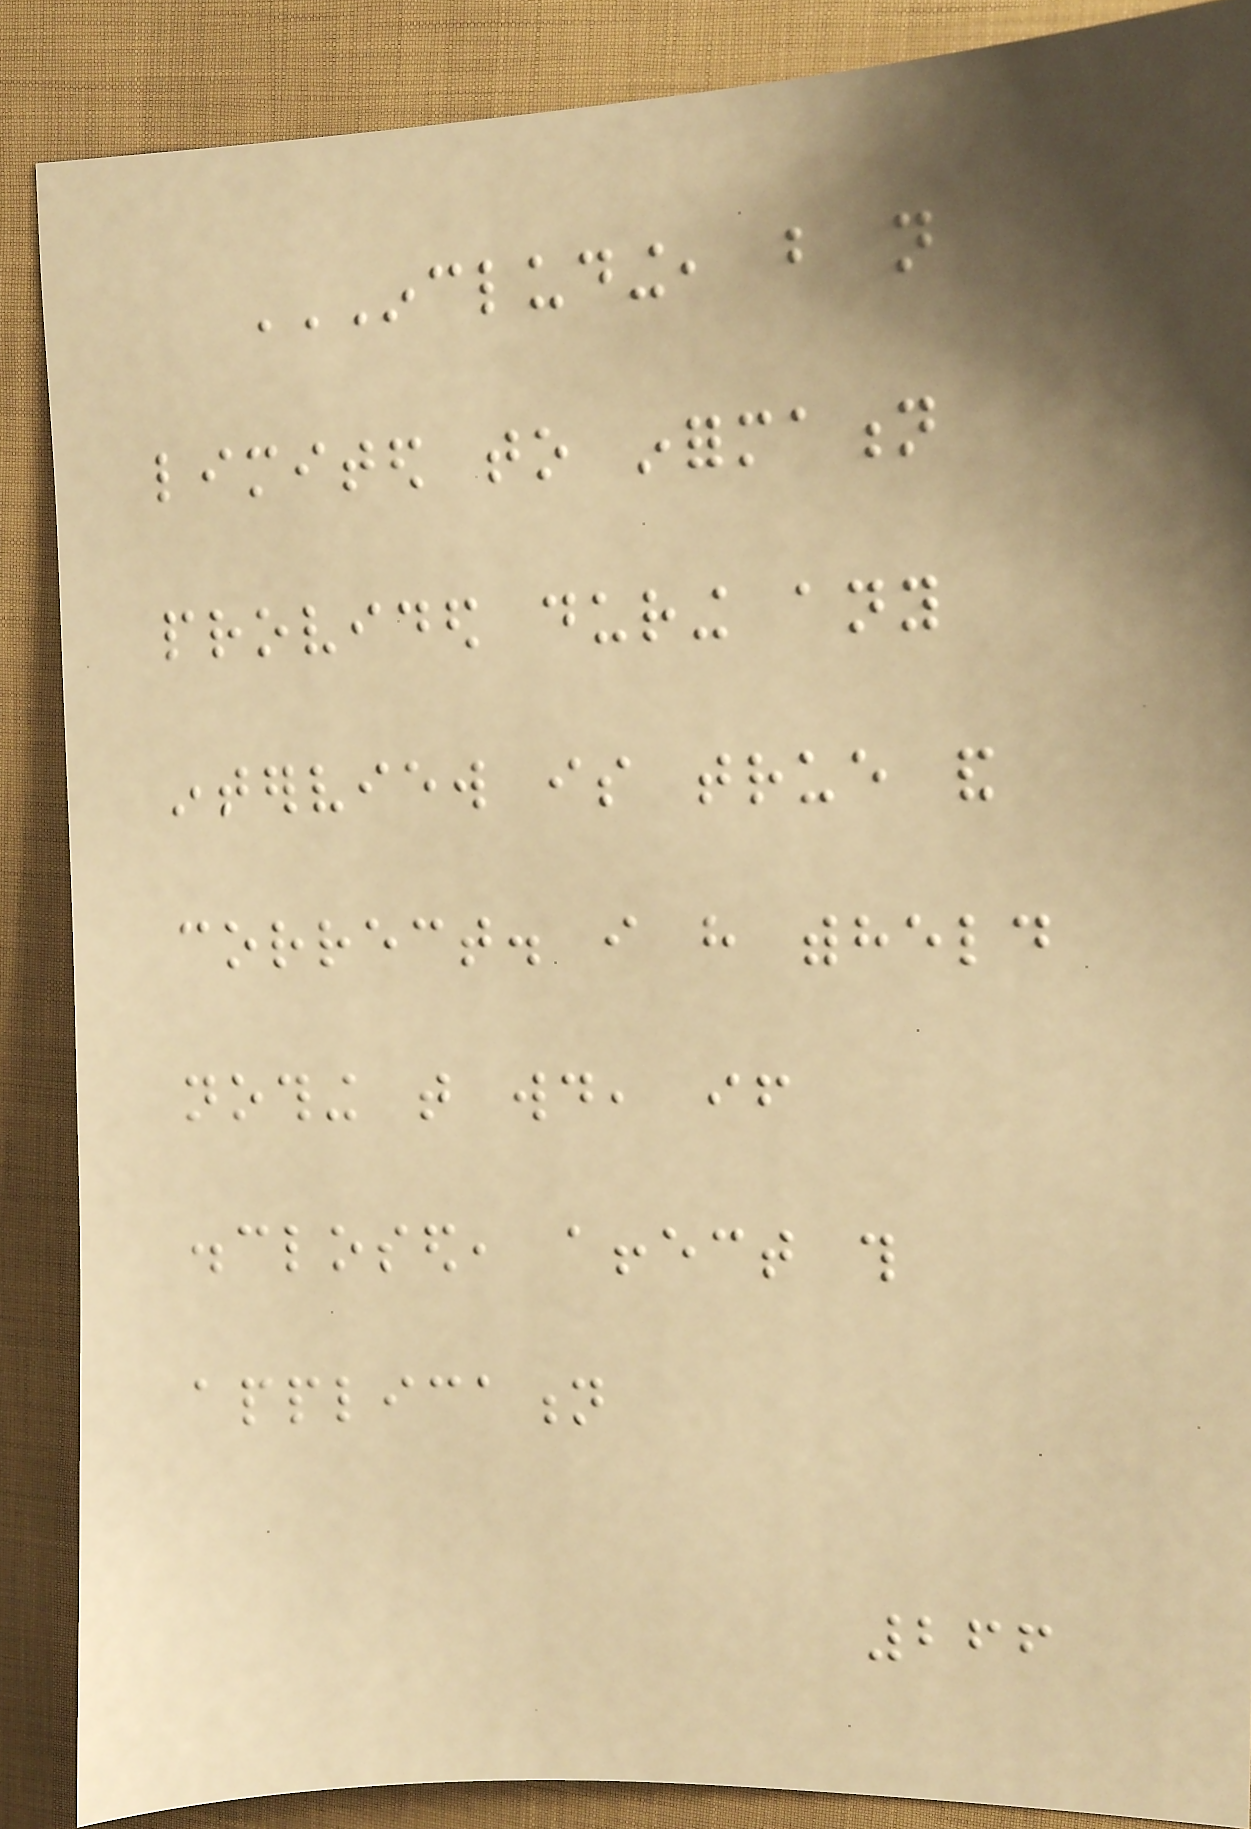INCLUDING, BUT NOT
LIMITED TO INFORMATION
PROVIDED DURING ANY
INTERVIEW IS TRUE AND
CORRECT. I HAVE WITHHELD
NOTHING THAT WOULD, IF
DISCLOSED, AFFECT THIS
APPLICATION
266
